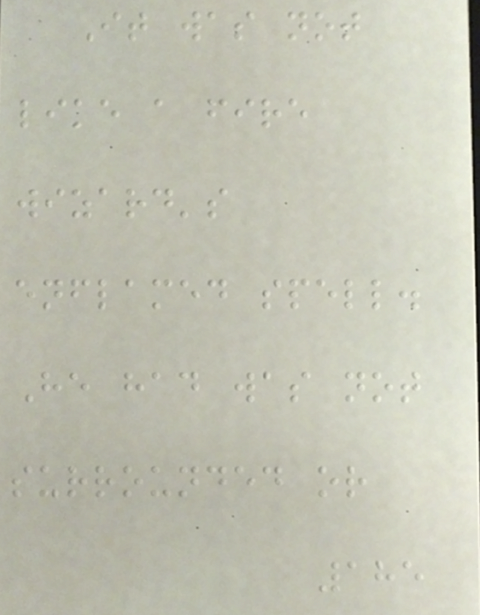It was not
like a fire
wizard's
enflamed spell.
He had was not
surrounded or
185
